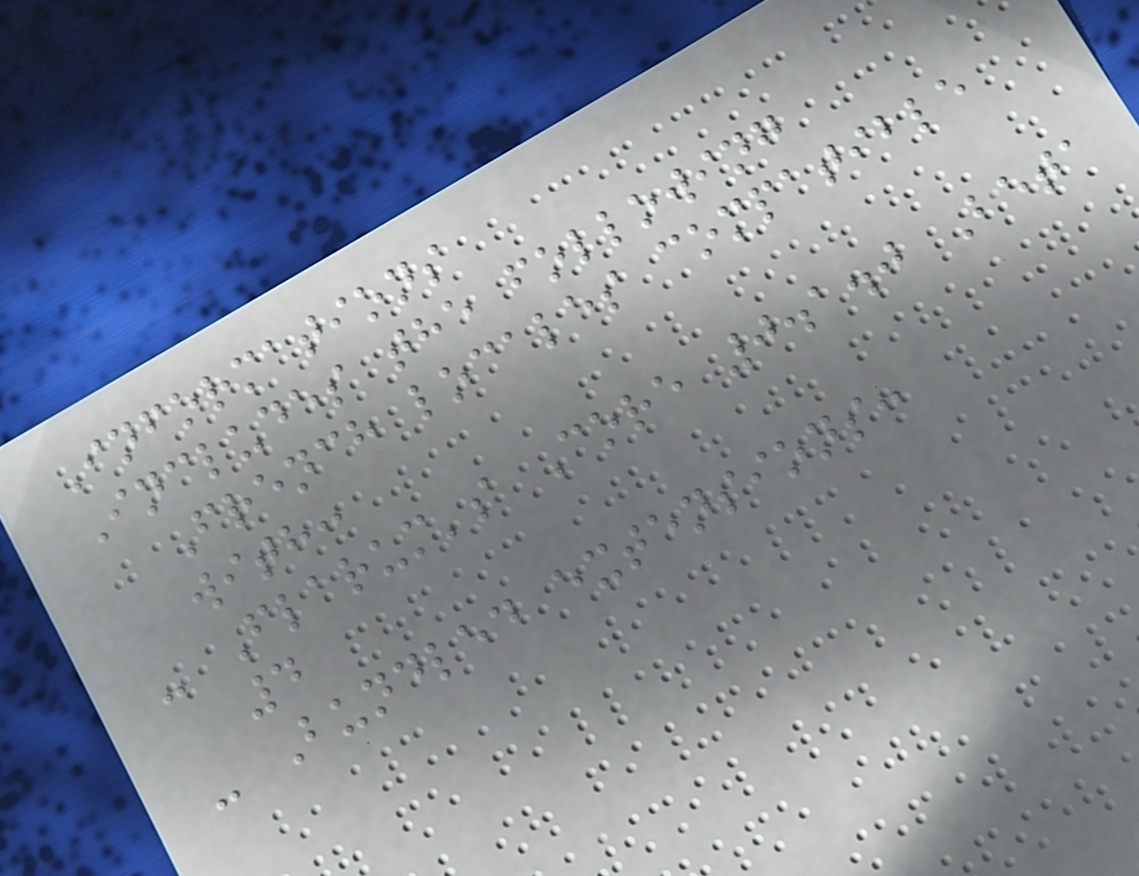Informations
Includes the following
French locales compatible
with:
- Flarum's Core 0.1.0 Beta
4
- Bundled extensions:
